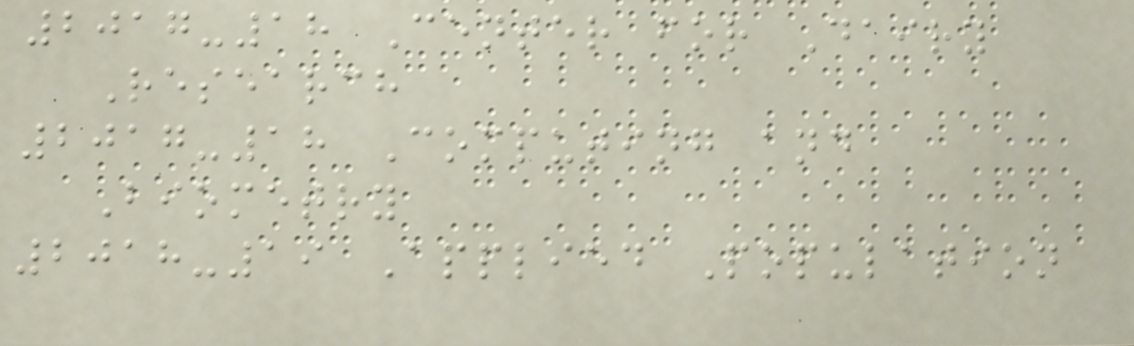2017-18 Center for Dairy
Research
2017-18 Computing and
Biometry
2018-19 Applied Population
